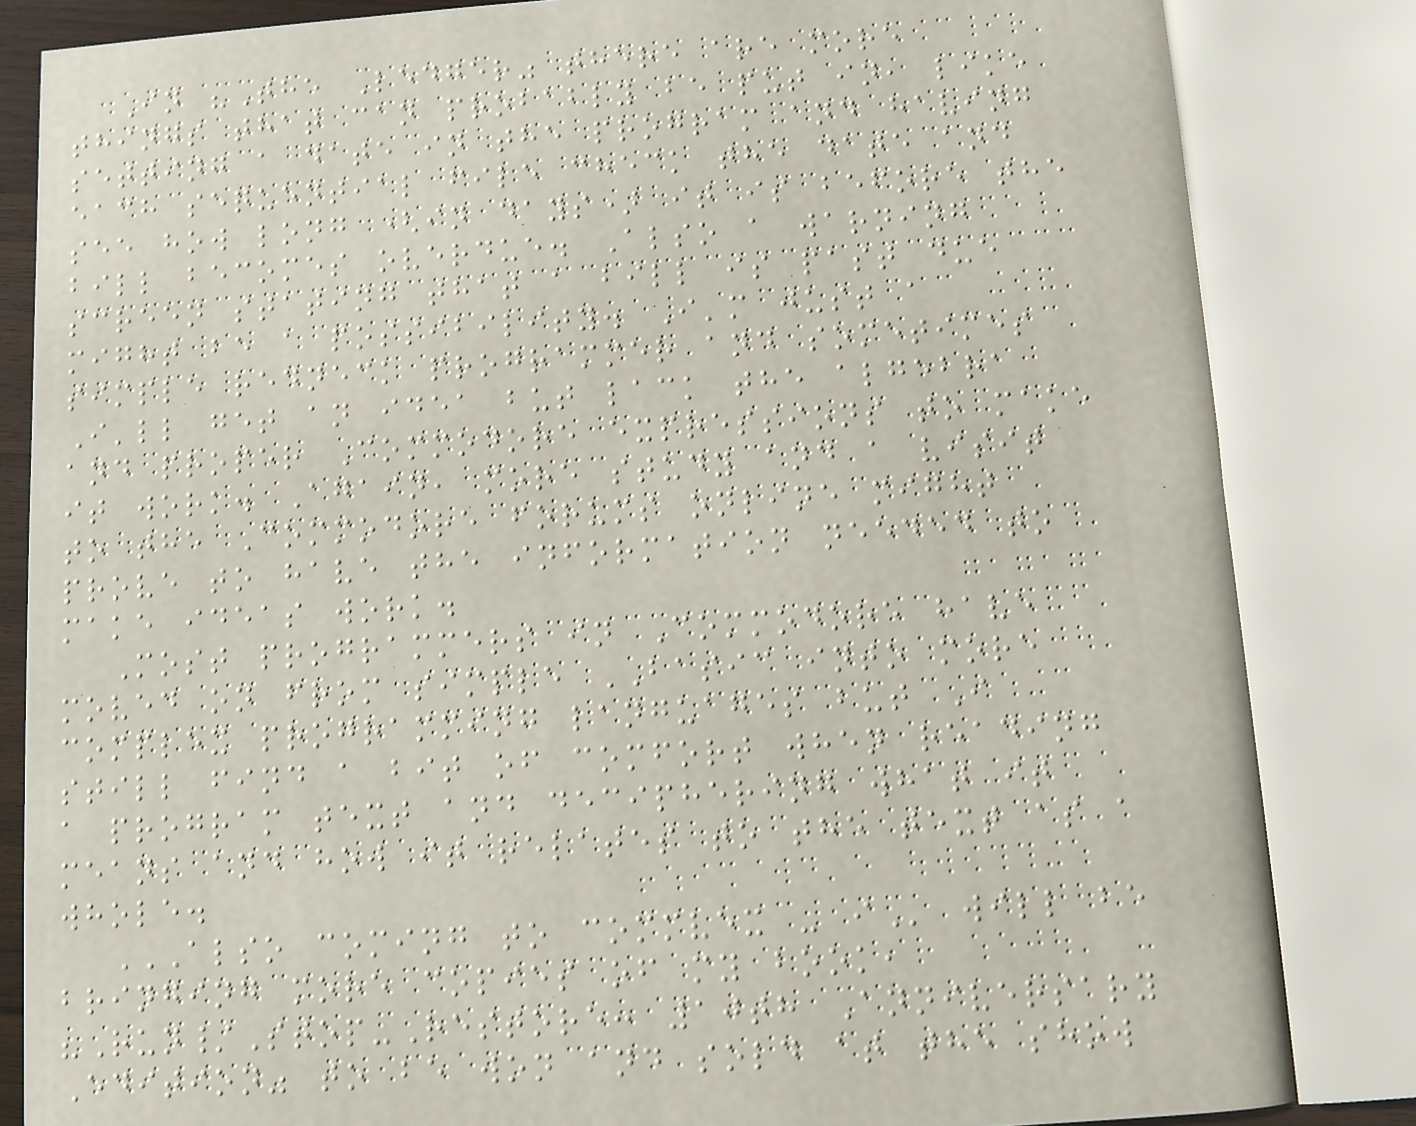In "The Ledger" there are more
things that can probably be put in, like
setting a date in the program and having
each sequential file check the date and
see how long (in days) it is before the
bill becomes overdue. Also a warning
screen stating that a bill is past due
might be a possibility. I'm just a
simple redneck programmer and sometimes
I'll get an idea but lack the algebra
and proper Commodore expressions to make
it work. Again, more study and a visit
to the Commodore forums online might
prove to have the information needed to
make ideas work.
Most programmers in Commodore have
moved on from simple BASIC into more
complex programming languages but I
still find a bit of comfort when reading
a program text and deciphering what it
means and how it relates to the text as a
whole.
ALSO COMING TO COMMVEX - I will be
bringing more copies of my book,
"Run/Stop-Restore: 10th Anniversary
Edition" to be won and sold at the show
